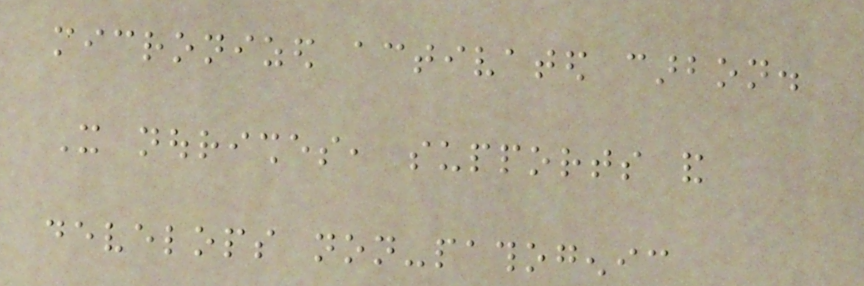micronized activated carbon.
It nourishes, supports and
develops non-pathogenic
